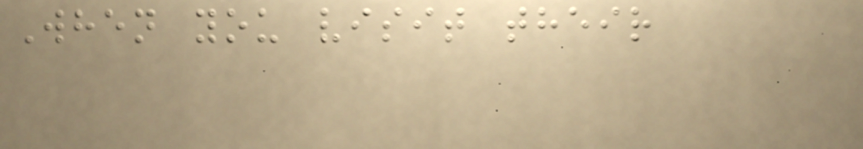When you visit their
